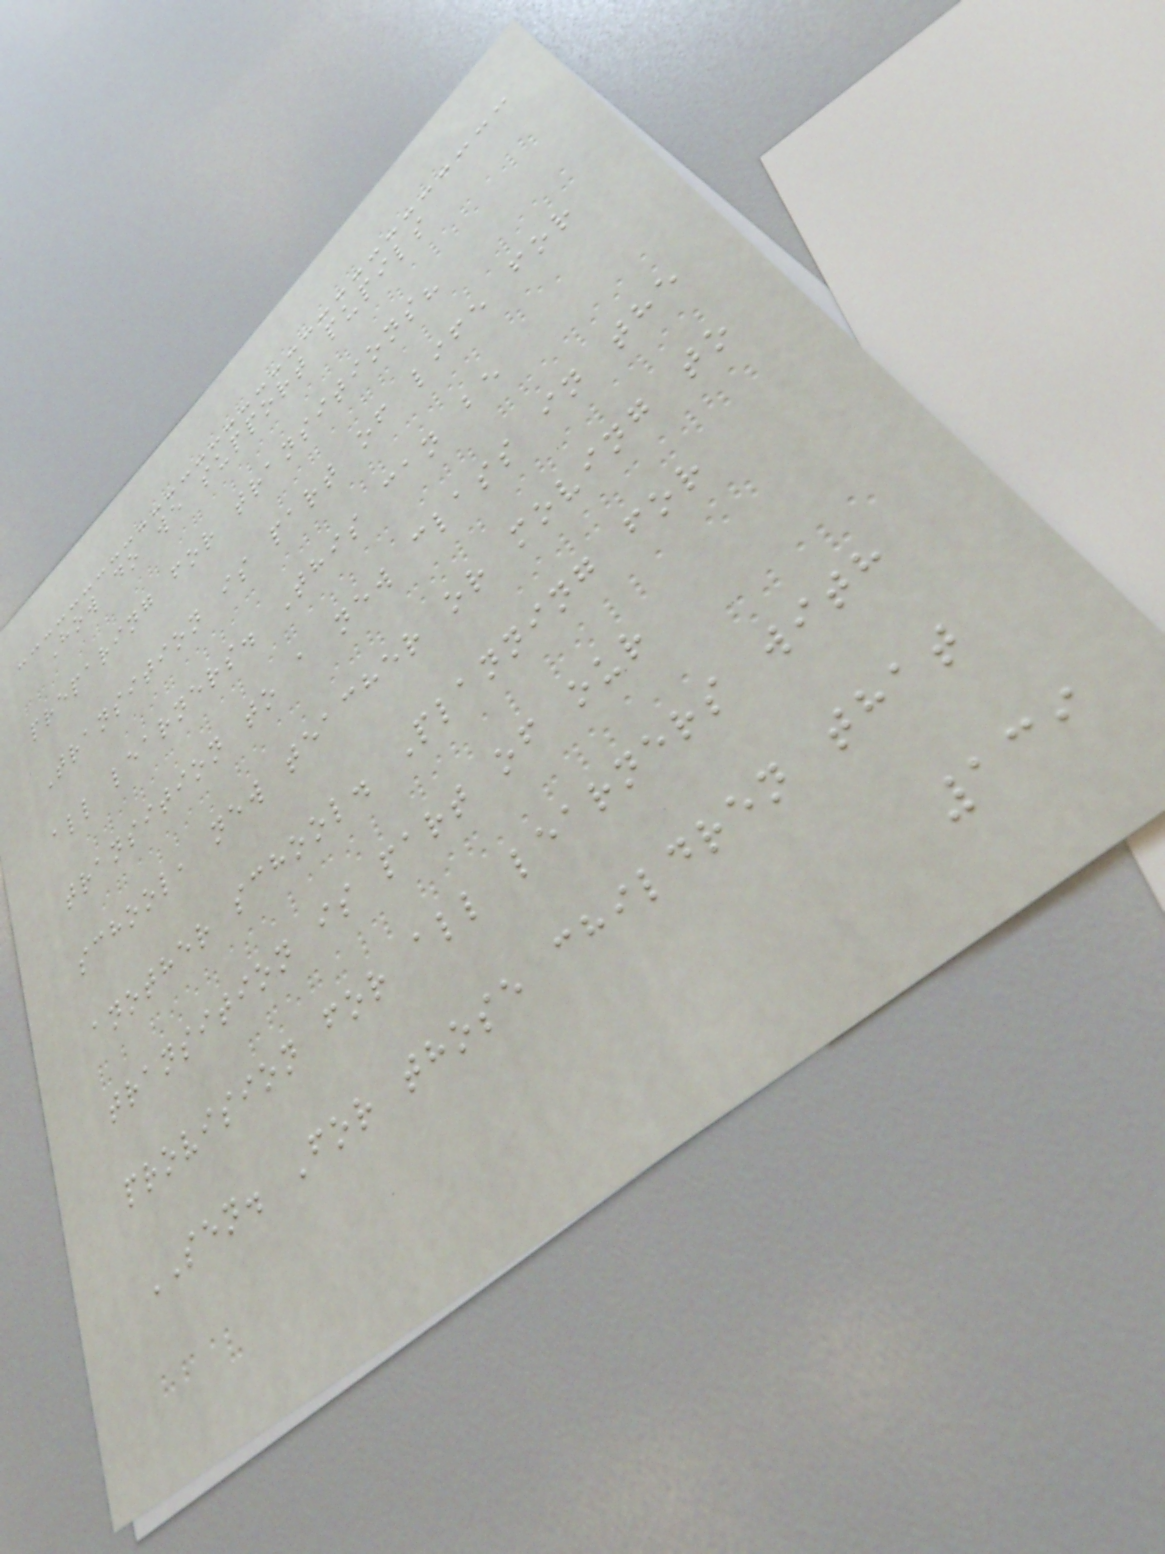How do we support pupils
preparing for transitions?
Transition is part of life for
all learners. This can be
transition to a new class in the
school, new teacher or moving to
another school. Planning for
transition is part of our
provision for all learners with
SEN. For those children that
139
